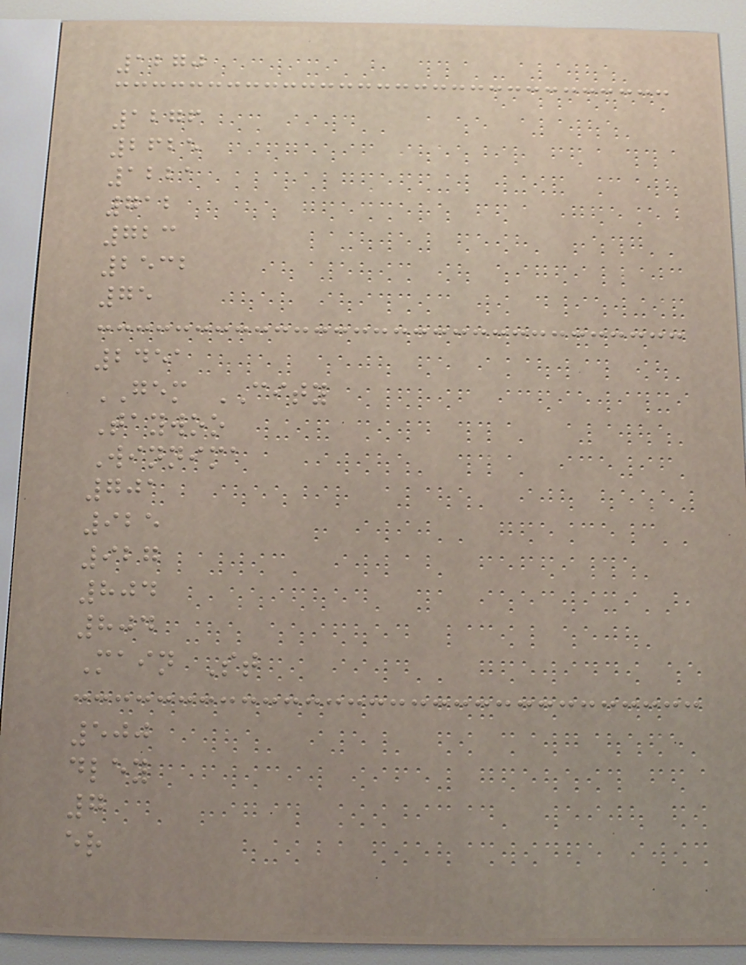1270
1276
2625
1221
712
723
2532
75
2451
GEM CITY
Taywoo
Winnima
701
925
927
804
804
Main St
500
dley
7
er
